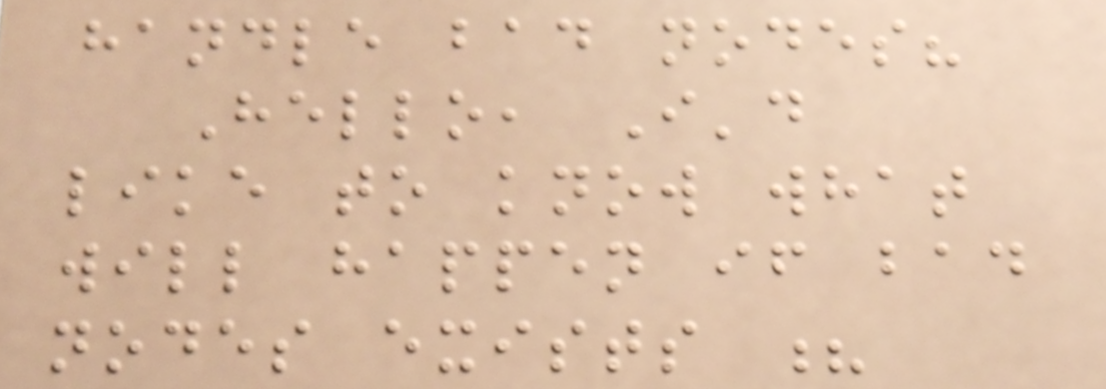handle bad nodes?
Hello, I'd
like to know what
will happen if bad
nodes exists ?
